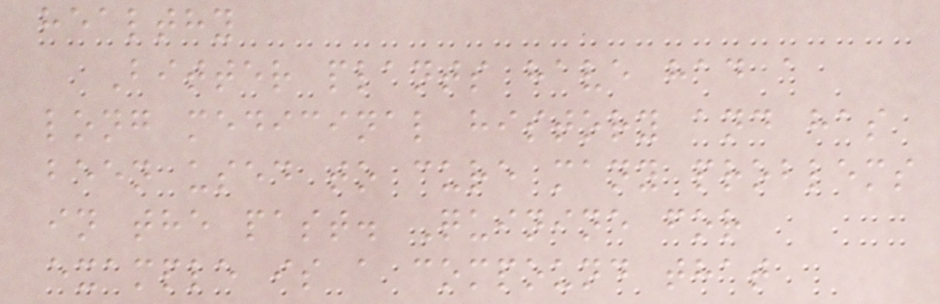healthy
Bitter plants have had a
long medicinal history and has
been used to cure many problems
in the past. Quinine for
example is a compound that
